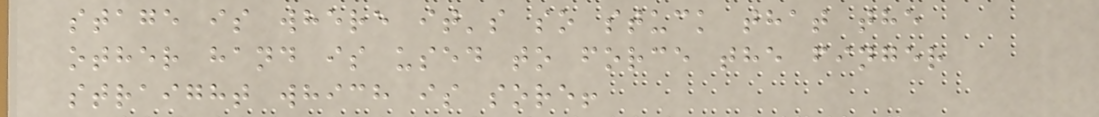stage is where it's so stuck that the
other hand is used to force the finger
straight which is sore!
